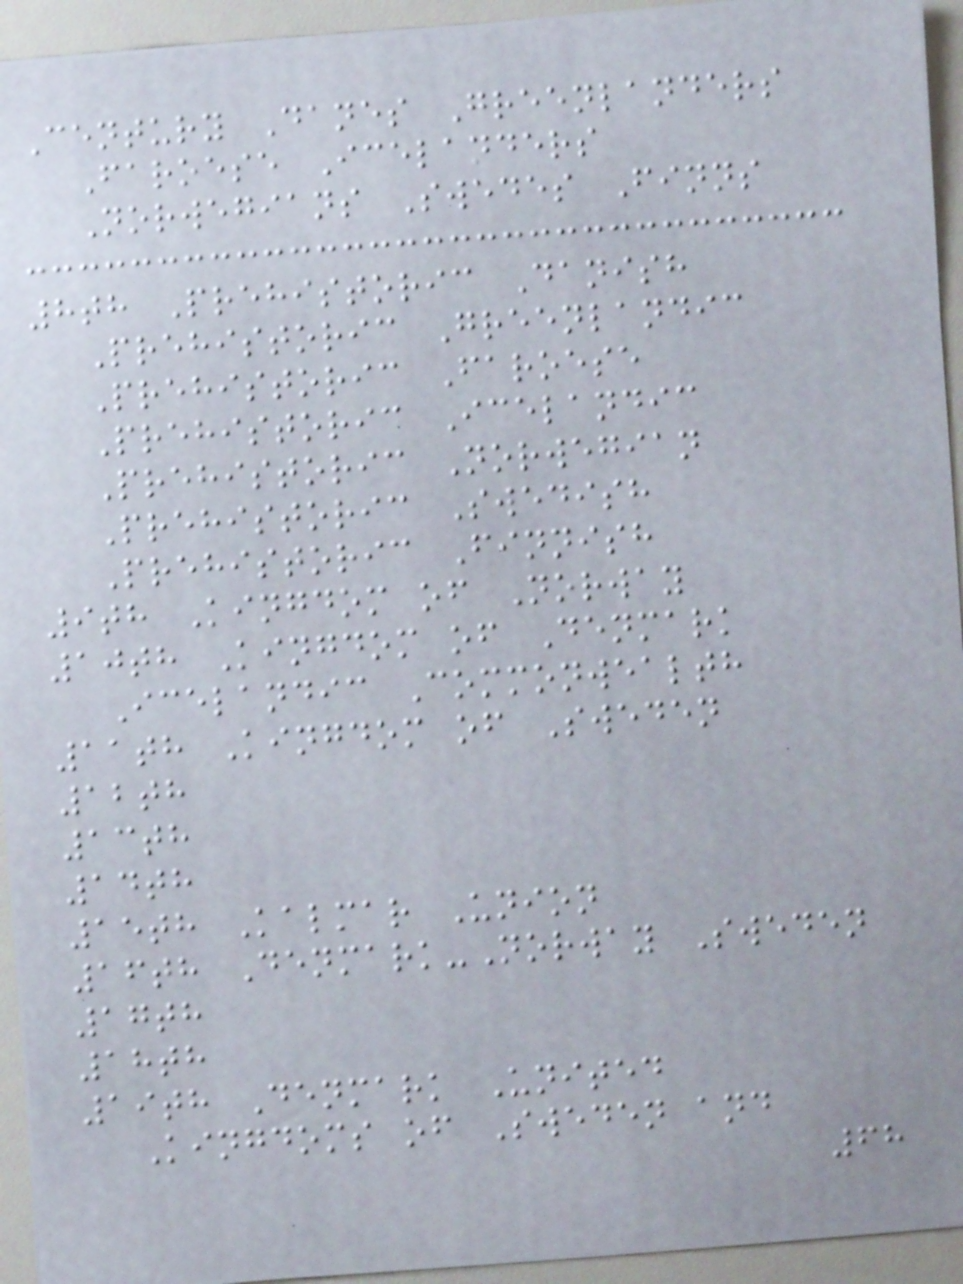Century Danes Greenlanders
Faroese Icelanders
Norwegians Swedes Finns
8th Prehistoric Danish
Prehistoric Greenlandic
Prehistoric Faroese
Prehistoric Icelandic
Prehistoric Norwegian
Prehistoric Swedish
Prehistoric Finnish
9th Kingdom of Norway
10th Kingdom of Denmark
Icelandic Commonwealth
11th Kingdom of Sweden
12th
13th
14th
15th Kalmar Union
16th Denmark-Norway Sweden
17th
18th
19th Denmark United
Kingdoms of Sweden and
68
